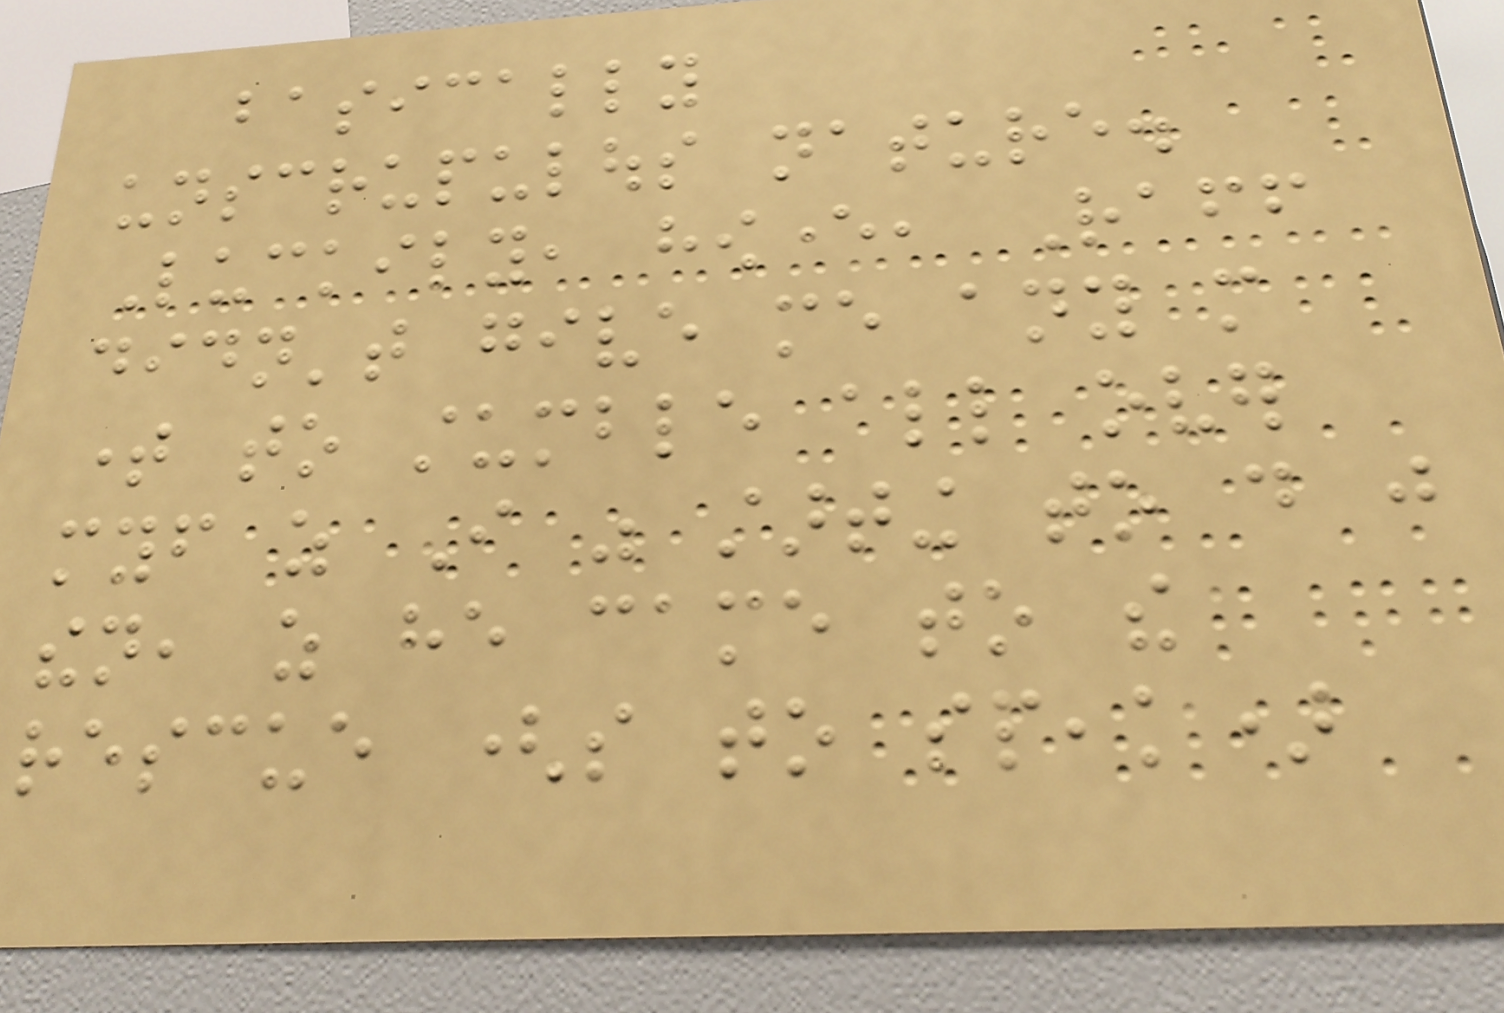basically
unscrupulous nature.
Luckily, however, Raff
didn't give me any more
time to stumble all over
myself as I was starting to do just
then, as he came to the
rescue (so to speak)
